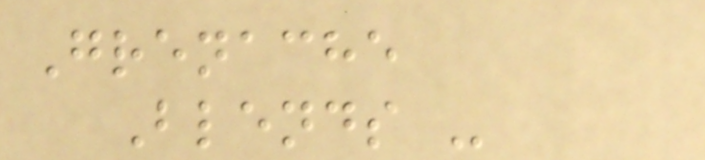Grenache
Blends -
